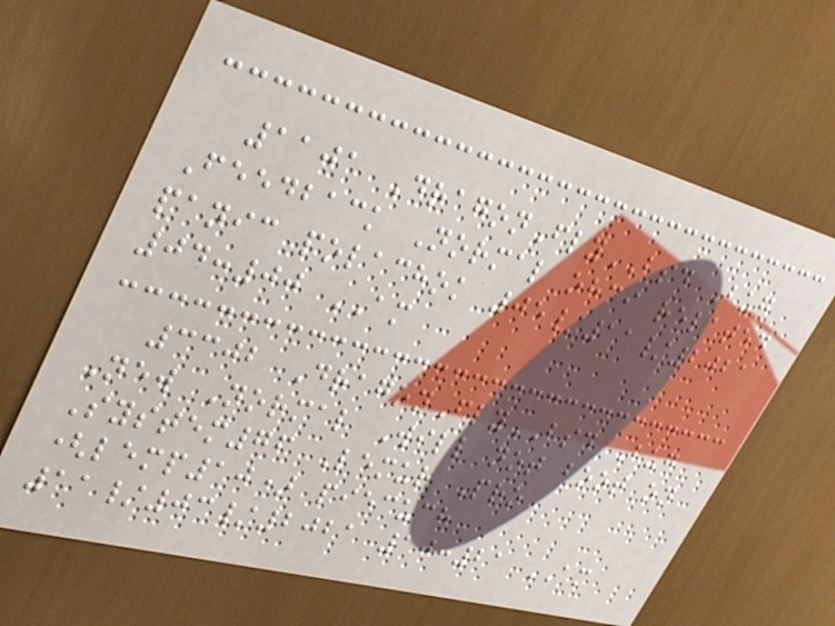1101 DragonFlyBSD Bug
Feedback Normal ohci related
panic polachok 05/11/2021
04:00 AM
3302 DragonFlyBSD Bug
New Normal Will not boot on
System76 Lemur Pro
(lemp10) piecuch
11/03/2021 10:21 AM
